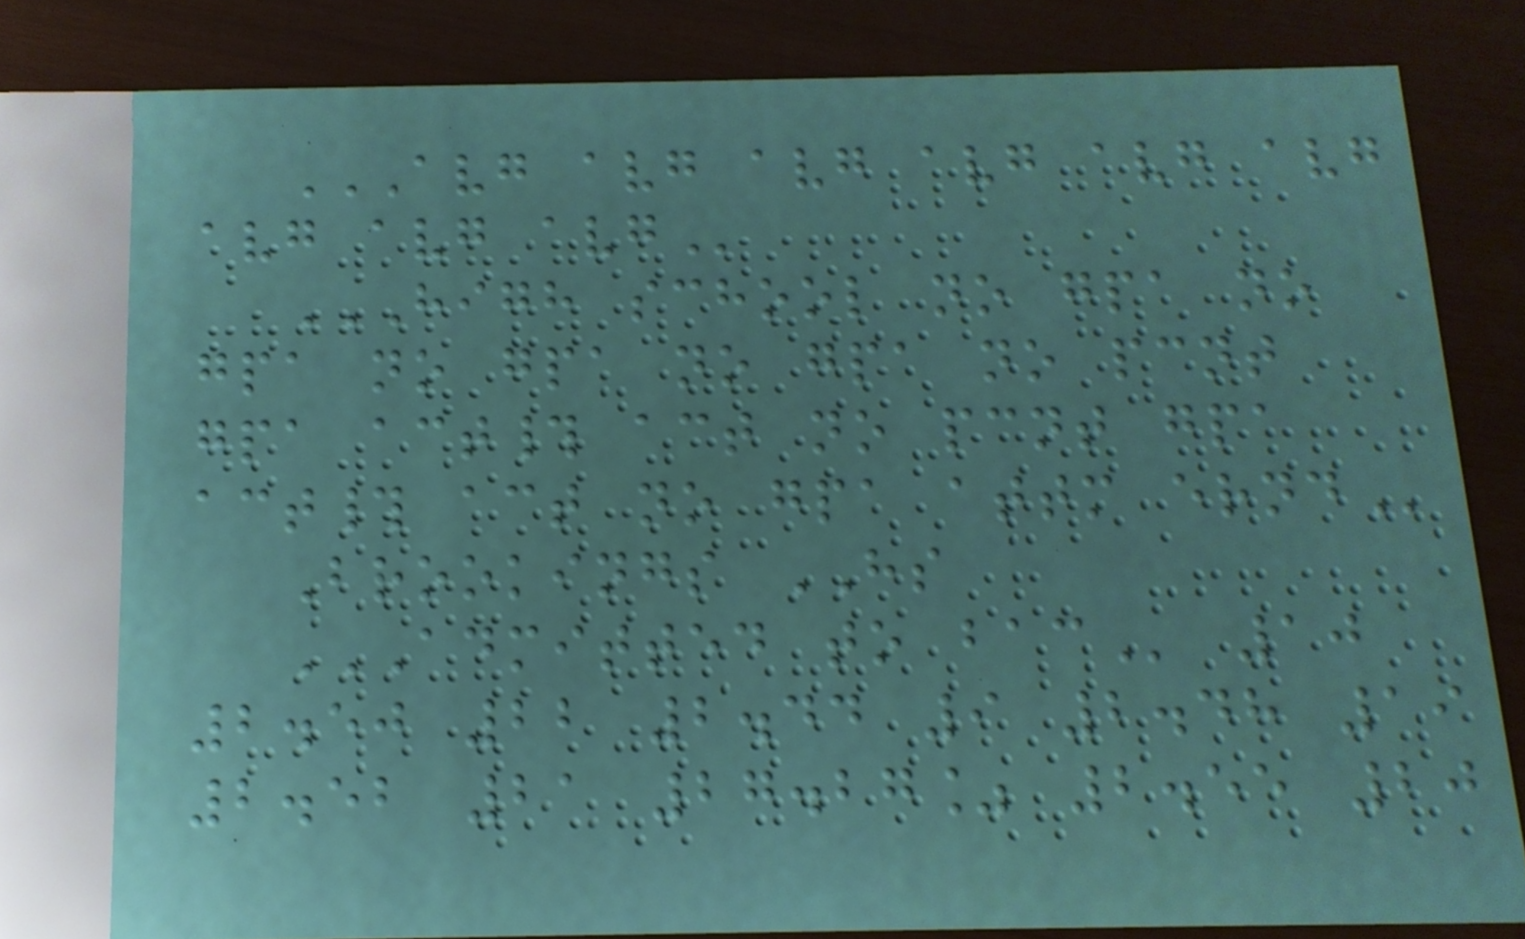AVG AVG AVG AVG AVG AVG
AVG AVG AVG
HIGH SCHOOL NO GPA NO
GPA NO GPA NO GPA NO PCNT
GPA ACT# ACT NO PCNT GPA
ACT# ACT NO GPA ATTM ERND
Brookings HS
ADMITTED TO BAC 10
2.50 22 2.44 9 2.48 19
2.52 21 27.27% 2.55 20
